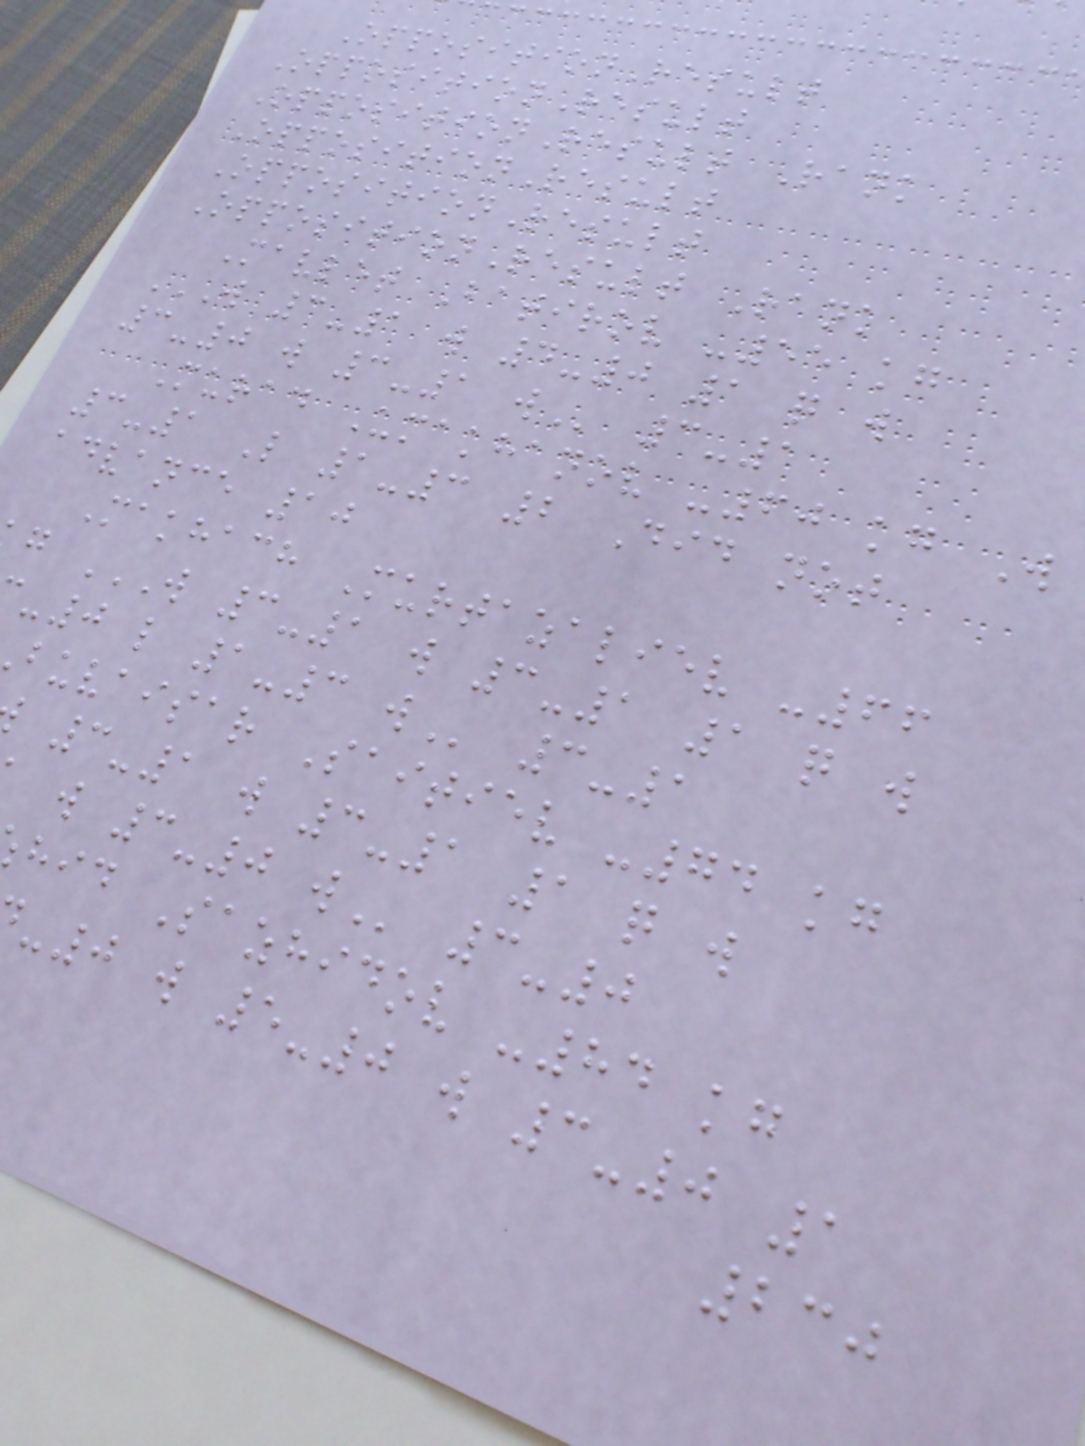OppositionResult
OppositionResult
OppositionResult Rank
OppositionResult
OppositionResult
OppositionResult Rank
Mavlet Batirov -55 kg
W 3-1 W 4-0 1 Q W
3-0 w 3-1
Murad Umakhanov -60 kg W
3-1 L 1-3 2 Did not
advance 10
Makhach Murtazaliev -66
-0 l 1-3
buvaisar Saitiev -74 kg
3-1 w 3-1 1 q w
w 3-0
hid Sazhidov -84 kg
-0 w 5-0 w 3-0 1
230
